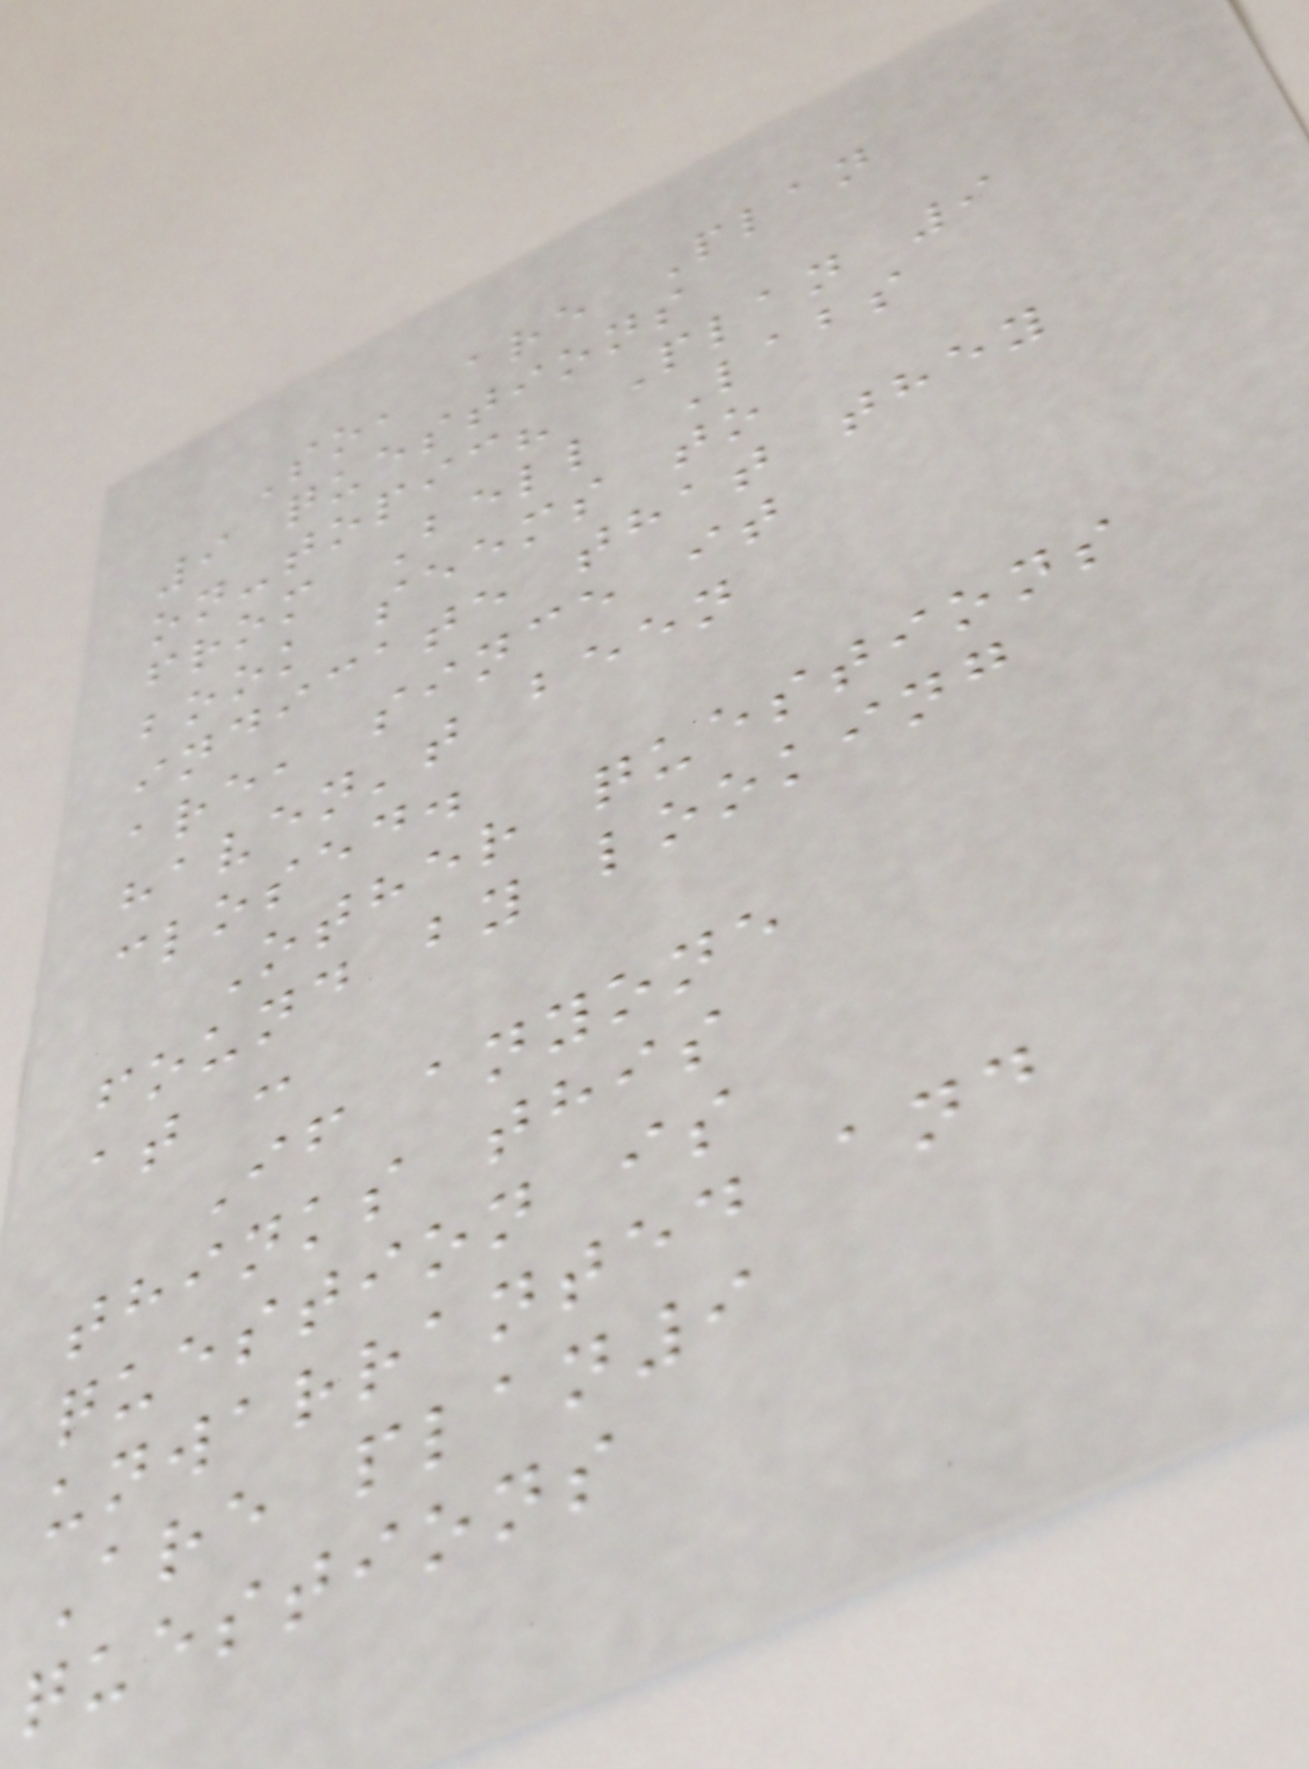So, are Plan
9 questions
on-topic? Plan 9
from Bell Labs
book seems to
indicate that they
are, since it
haven't been
closed.
Other questions
found by looking
at :
If anyone
thinks this
question is
unwarranted and
Are plan9
questions
